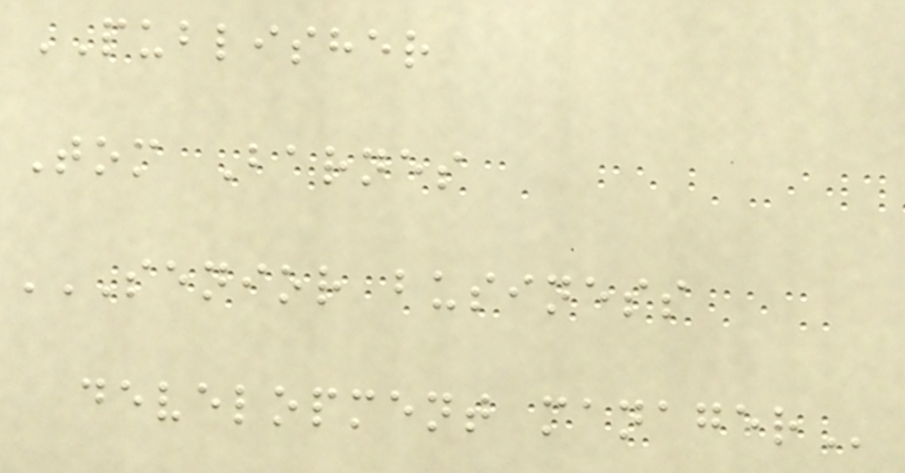PUBLISHER
Tom Barnes
SENIOR BUSINESS
DEVELOPMENT MANAGER
